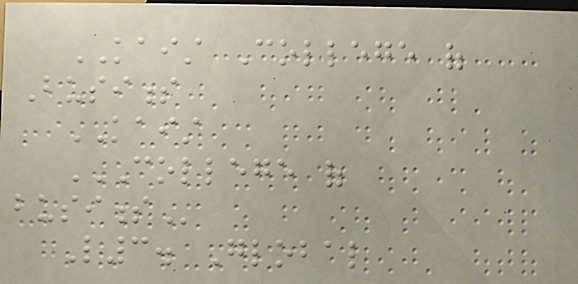KAIST College of
Business
KAIST
COLLEGE OF
BUSINESS
L3. Global
